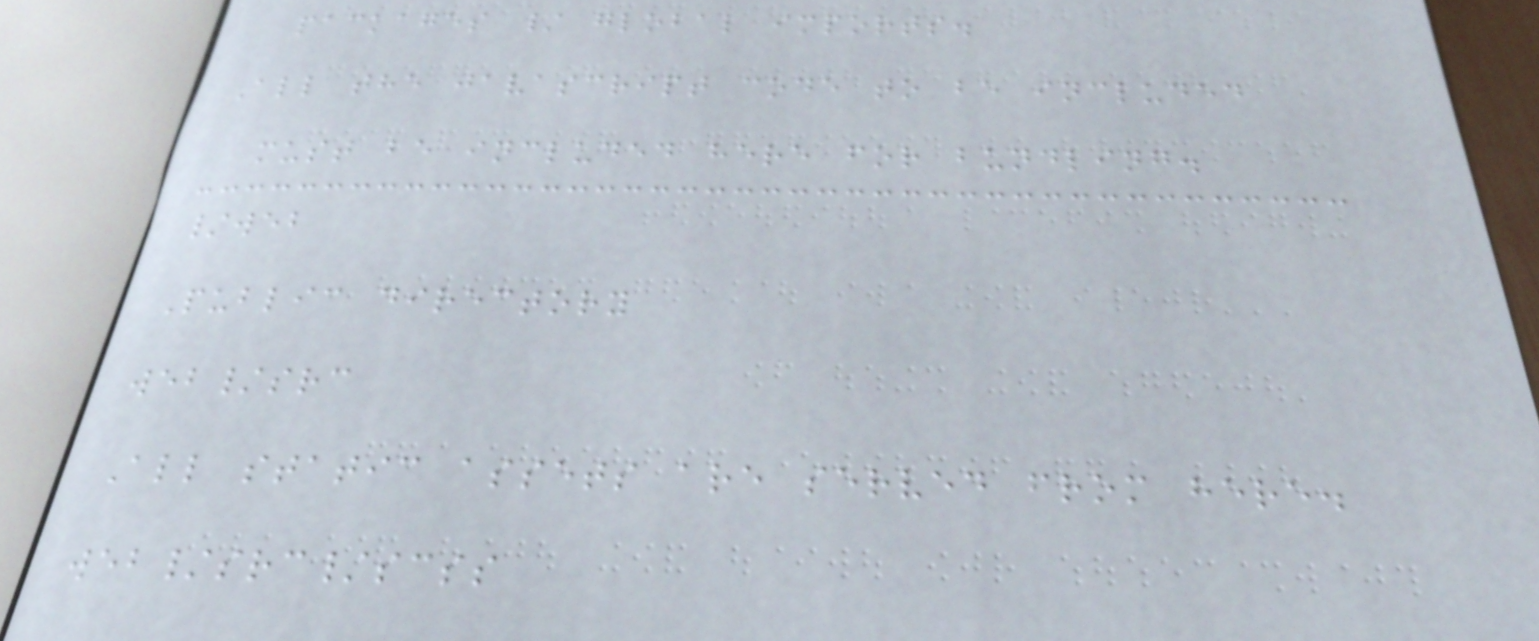packages / global imports.
All the javascript code to be included
must be included here for bundling.
/web
Public directory
web/src
All static assets are served from here.
web/src/scss
